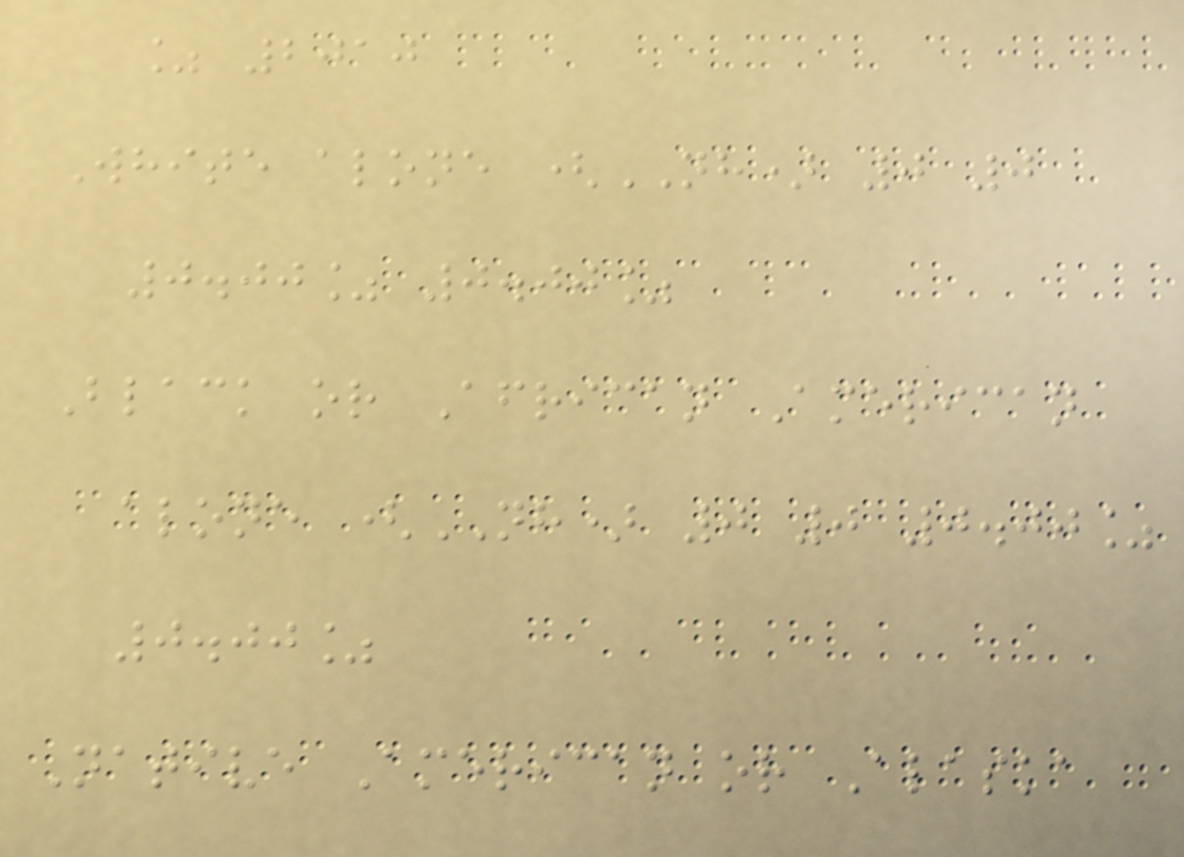% 2010
White alone (NH) 0 0
0.00% 0.00%
Black or African American
alone (NH) 0 0 0.00%
0.00%
Native American or Alaska
